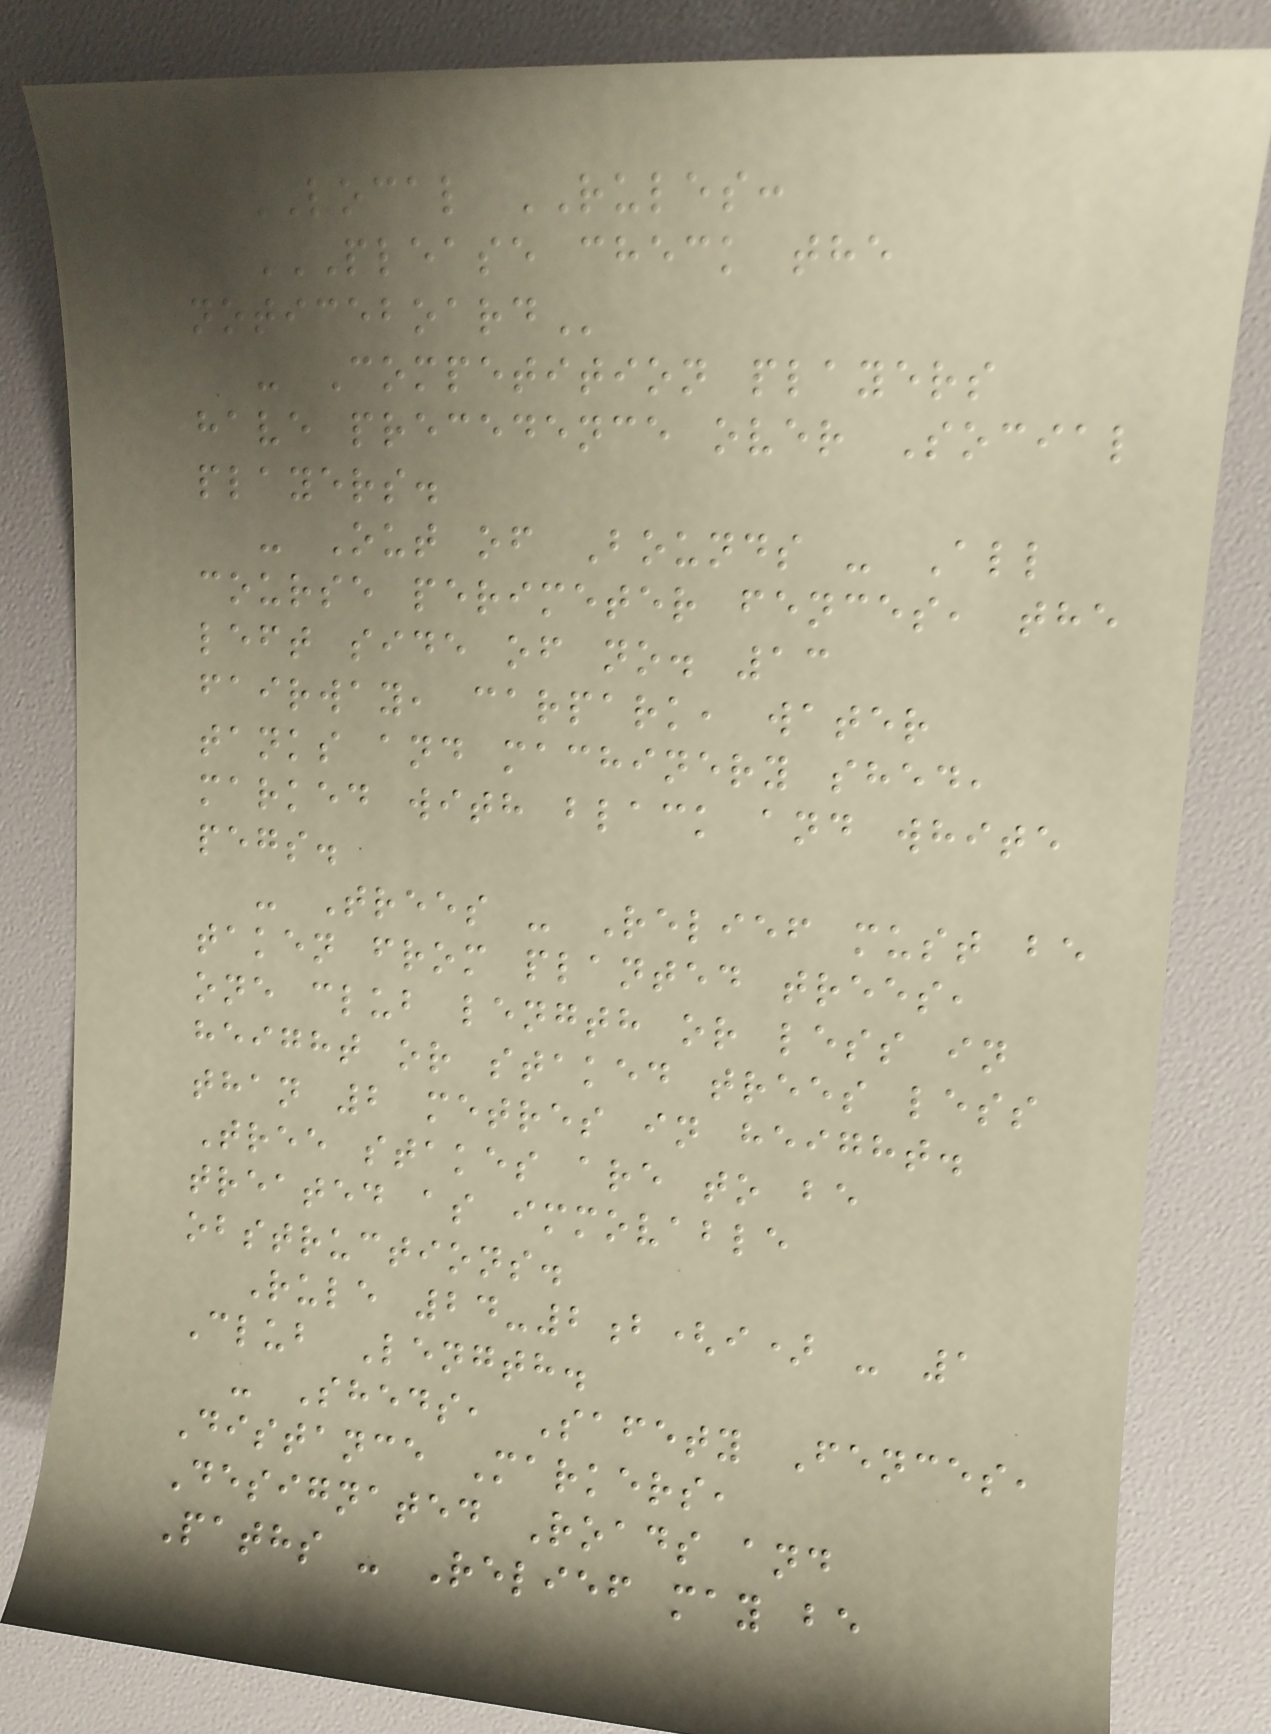LOCAL RULES:
PLEASE CHECK THE
NOTICEBOARD
- Competition players
have precedence over Social
players.
- Out of Bounds - All
course perimeter fences, the
left side of no. 13
fairway, carpark, water
tanks and machinery shed,
marked with black and white
pegs.
- Trees - Relief must be
taken from planted trees,
one club length or less in
height or staked trees less
than 2 metres in height.
Tree stakes are to be
treated as immovable
obstructions.
Rule 24-2b(i) - 1
Club Length.
- Sheds, Safety Fences,
Distance Markers,
Designated Roads and
Paths - Relief may be
